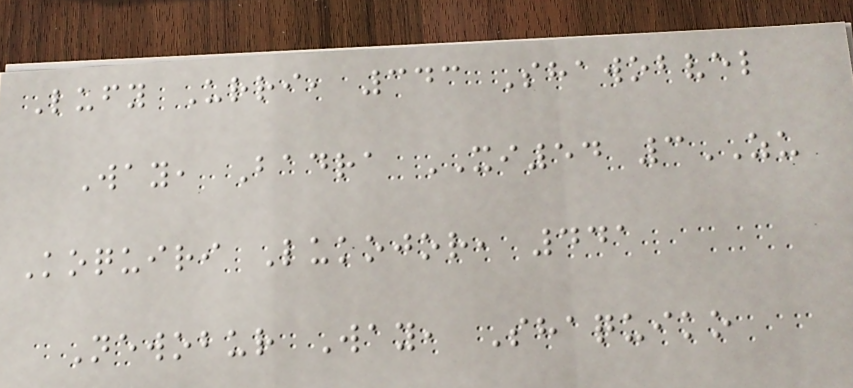Lufy Urri, 343 Shawobvel
Way, Badra XI54 3ZU
Koquiri Lukojor, 441
Newobur Way, Shaquiko
